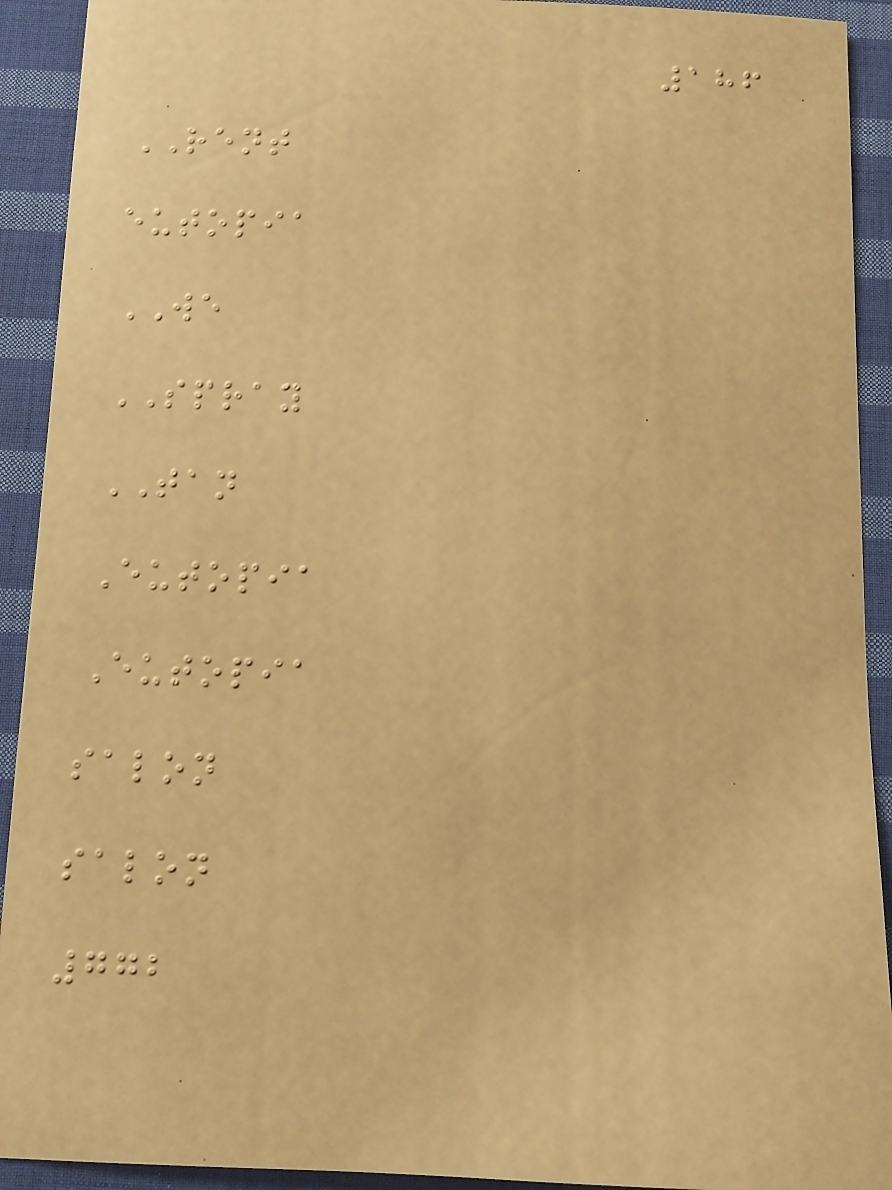186
RENT
eutopia
WE
SPRAY
TAN
Eutopia
Eutopia
salon
salon
772
